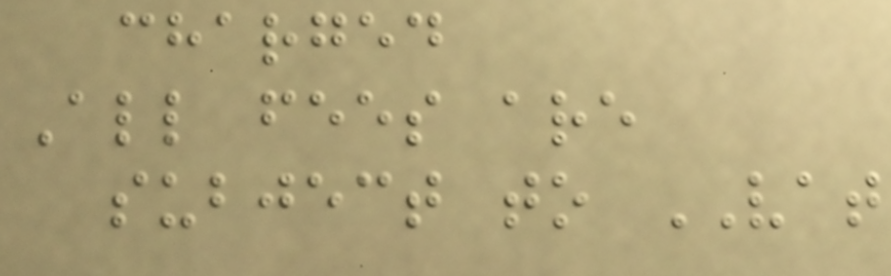charged
All fees are
subject to VAT
